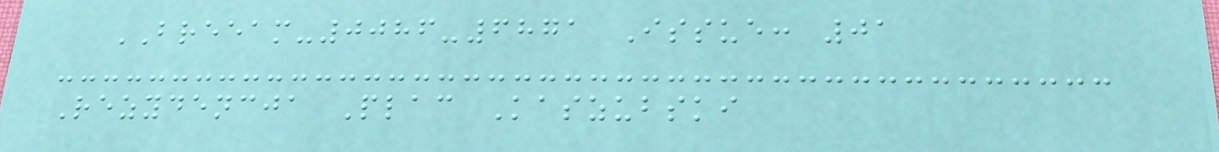BREEAM-0086-6871 Issue: 01
Rezydencja Plac Kaszubski
